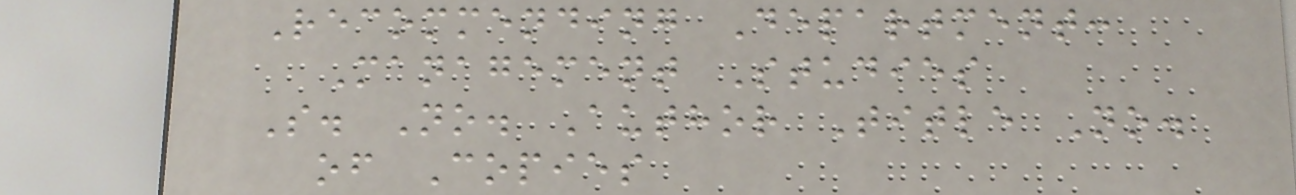Recommending Department:
Management Studies
S. No. Author Title No.
of Copies
